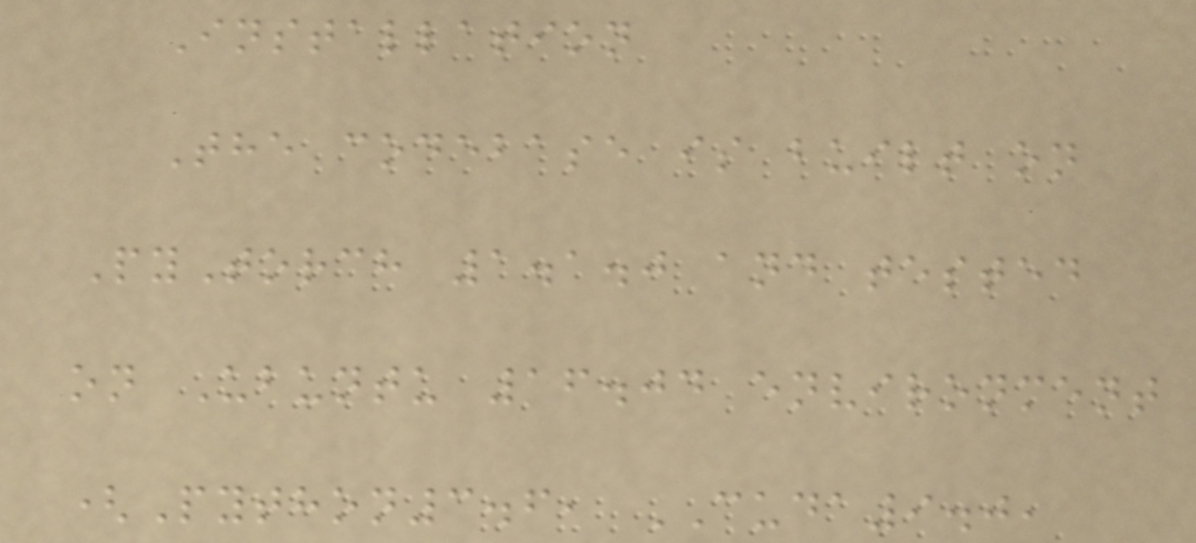Installation
The codebase is built on
PyTorch 1.1.0 and tested
on Ubuntu 16.04 environment
(Python3.6, CUDA9.0,
